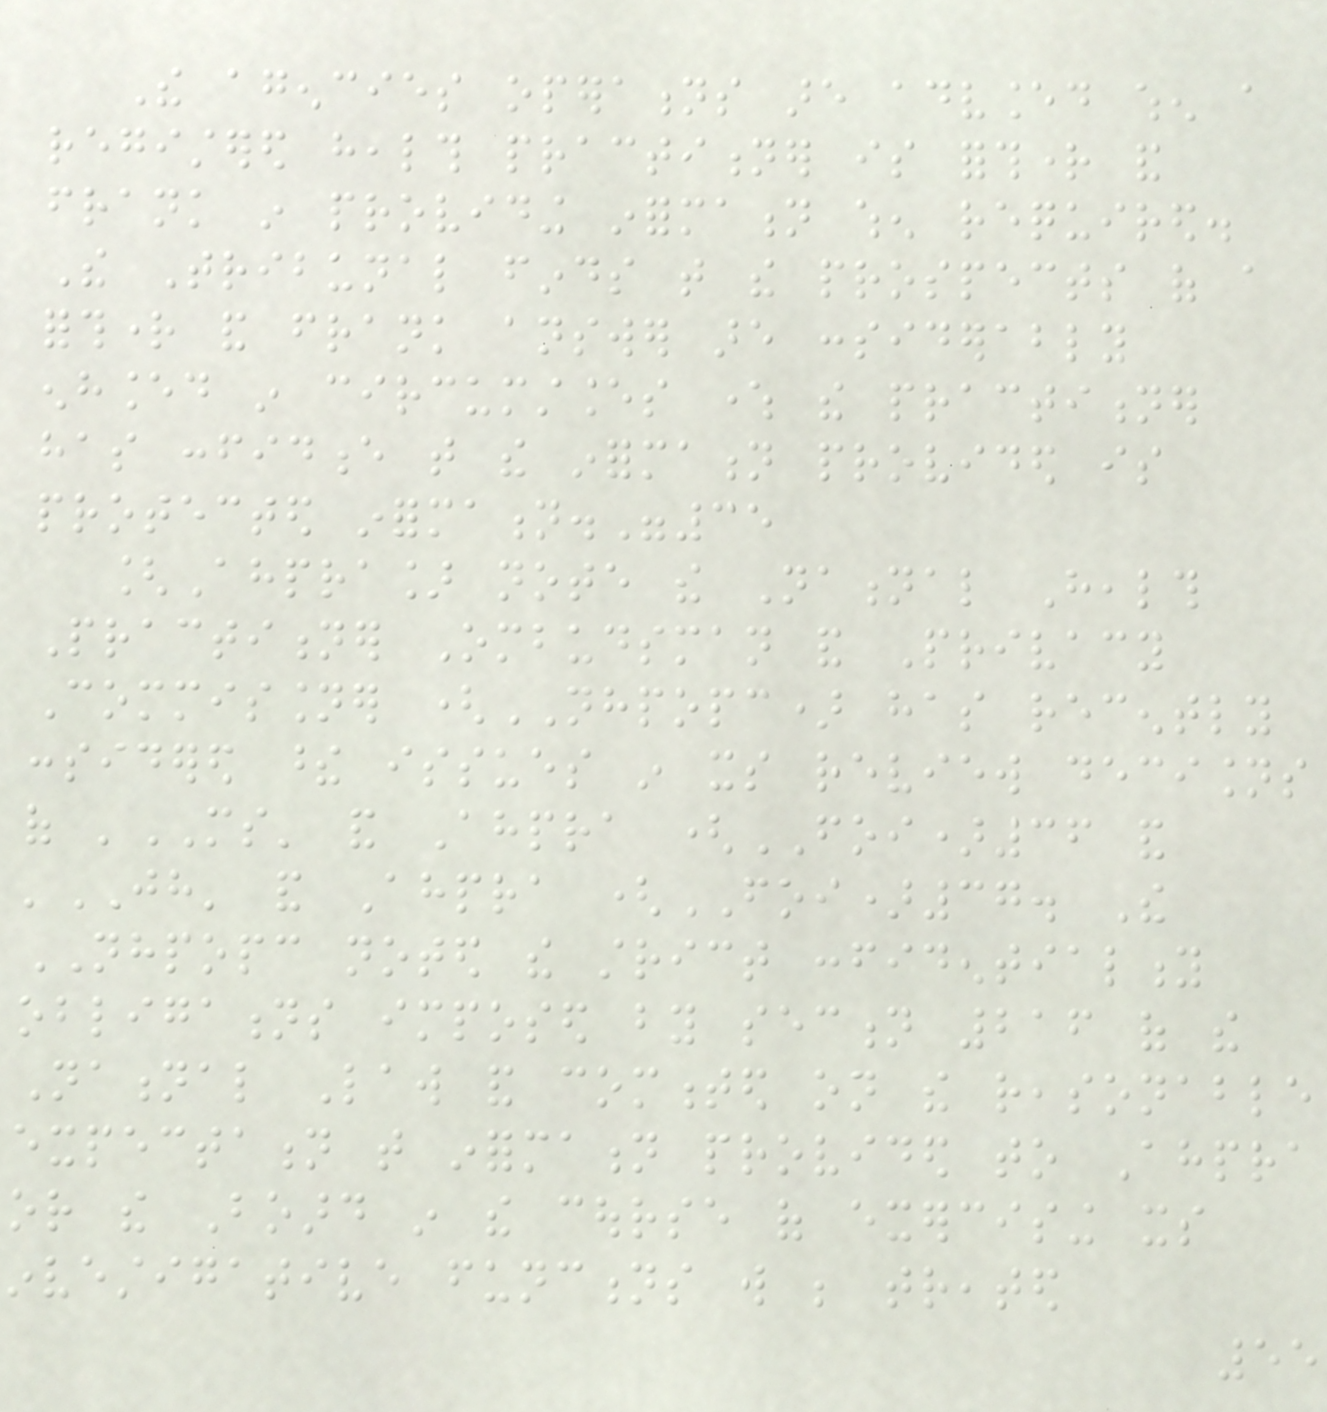The agencies operations are advanced when a
registered health practitioner is forthright and
frank in providing information when required.
The Tribunal finds that the prospects of a
forthright and frank answer are considerably
enhanced in circumstances where the practitioner
has confidence that the information provided is
protected information."35
[Ahpra] note the National Health
Practitioner Ombudsman and Privacy
Commissioner (NHPOPC) has recently
considered these issues in its review decisions
of 'MS' and Ahpra (FOI)36 and
'JH' and Ahpra (FOI)37. The
NHPOPC noted the strict confidentiality
obligations imposed by section 216 of the
National Law and commented on the reasonable
expectation that information provided to Ahpra
or the Board in the course of exercising its
investigative functions will be treated
55
